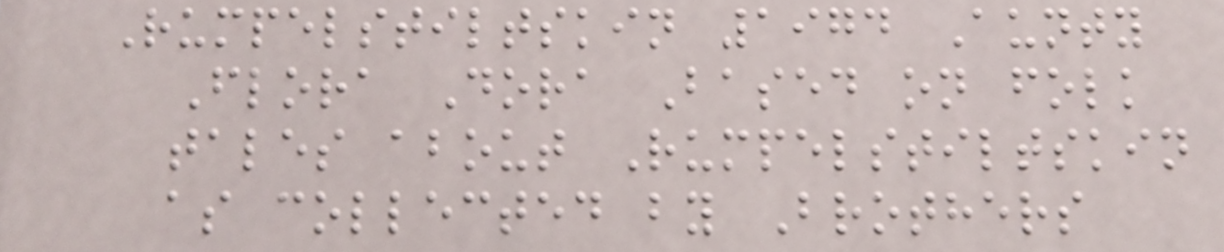Rumpelstiltskin 1974 Aunty
Flora Dora Based on folk
tales about Rumpelstiltskin
as collected by Brothers
